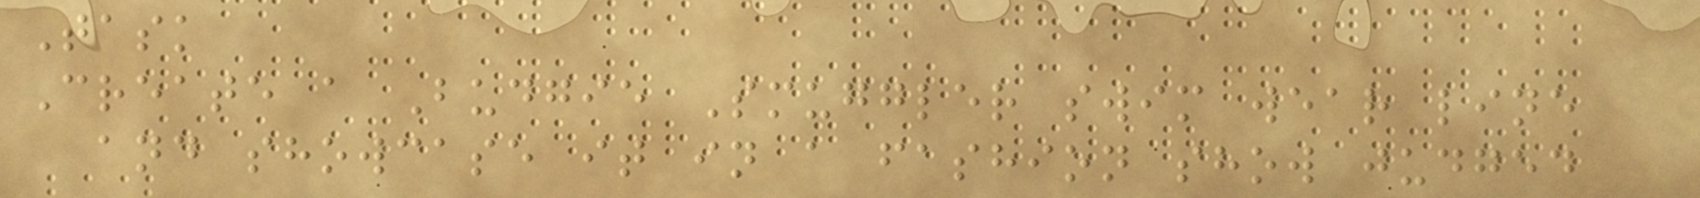Task
Create a Budgie Smuggler swim wear line
and showcase it in a fashion show judged
